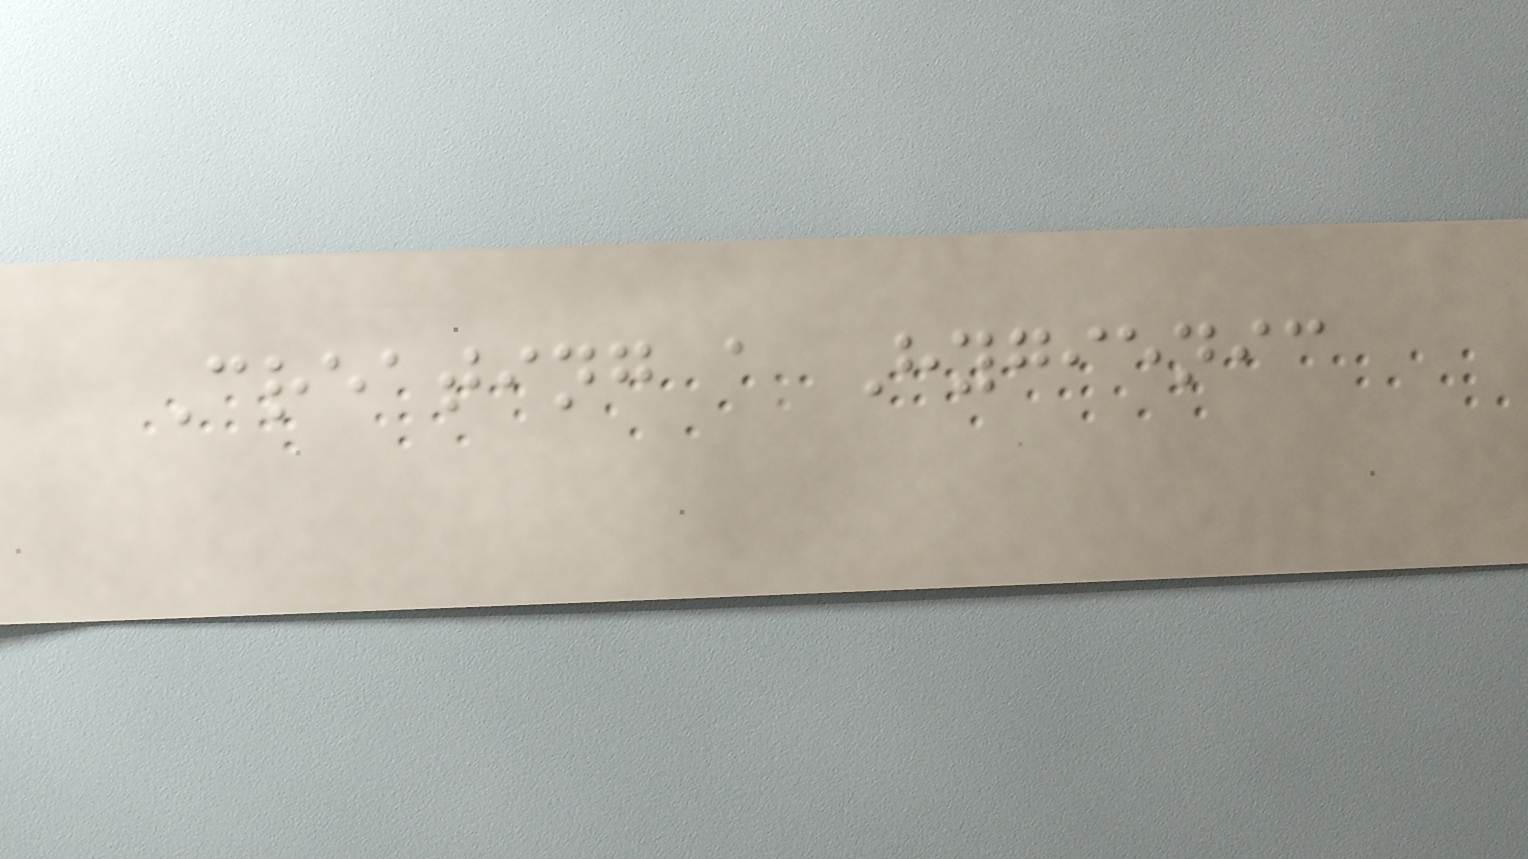Creating a Hygienic
